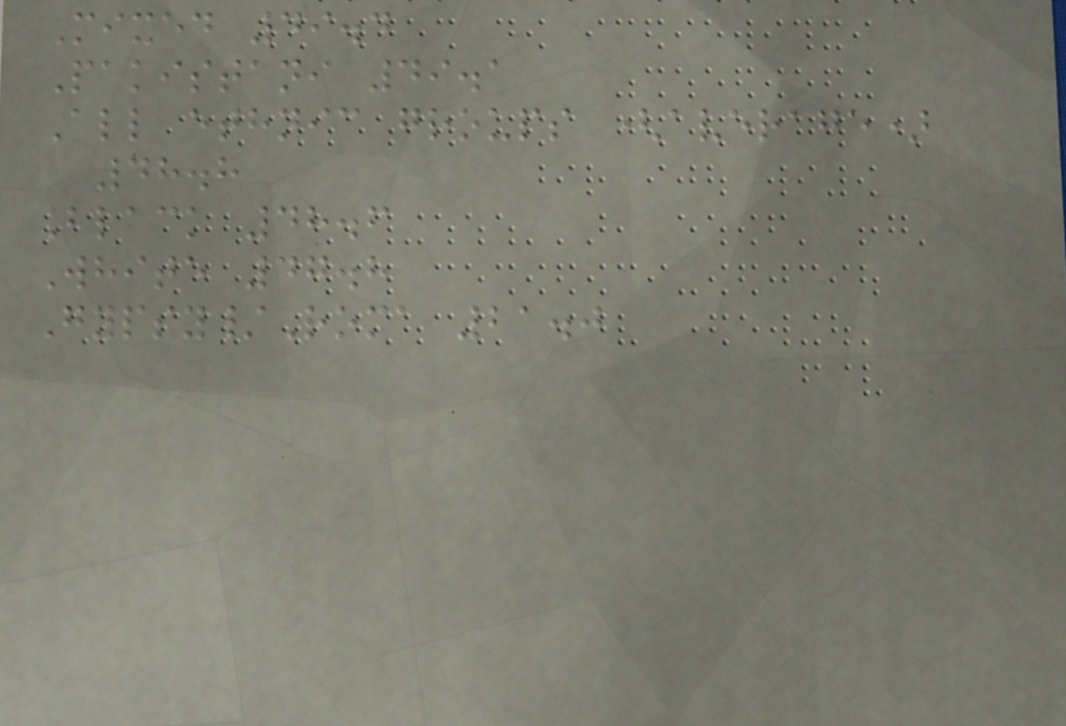Mixed 49.4
Pakistani 49.1
All ethnic groups (average)
48.8
Black 48.6
White 47.8
Gypsy/Roma 21.0
